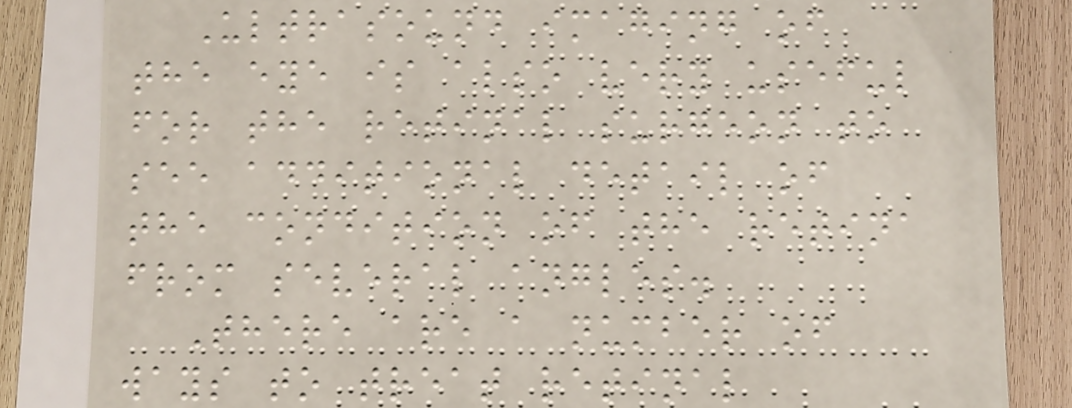Ultrasound imaging of
the eye is also very useful
for the retinal surgeon to
see additional detail of
the condition of the retina
from several angles.
There are a number of
ways to treat retinal
